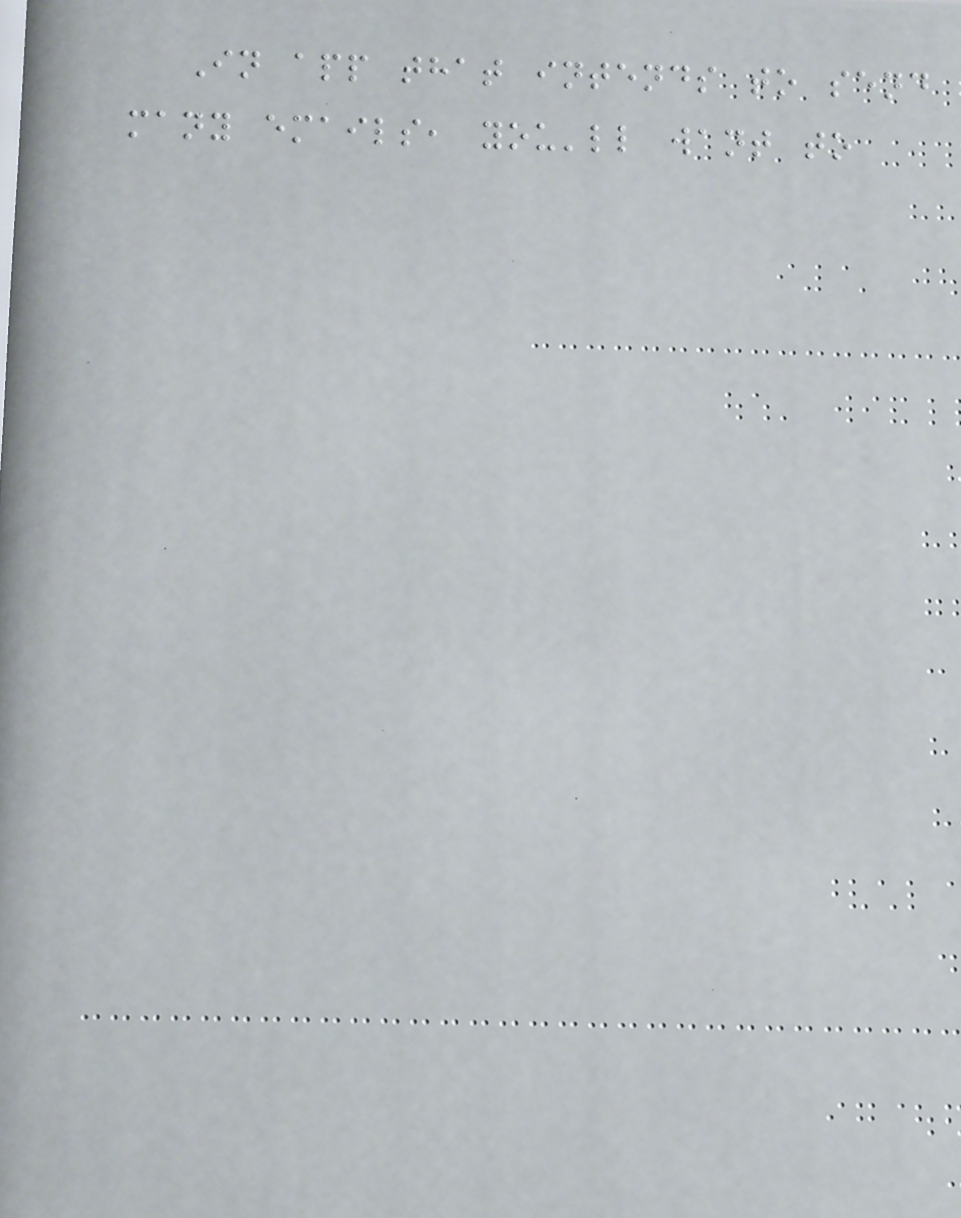In app that intends to send
many emails, you'll want to
